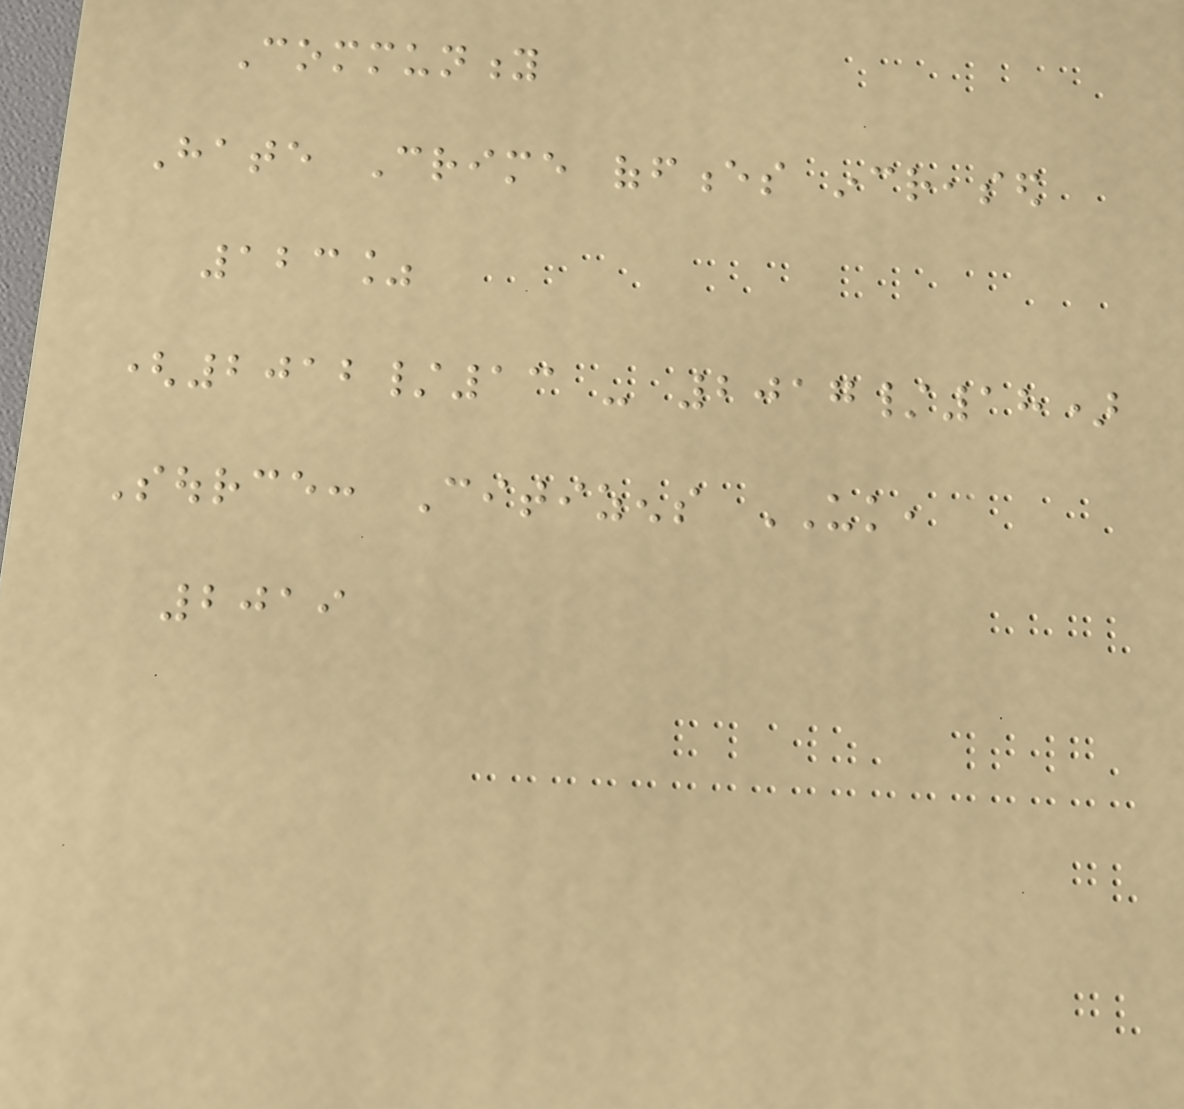Community
Hate Crime offences increased
123%
(2012/13 - 2017/18)
Source: Citizens UK,
2019
